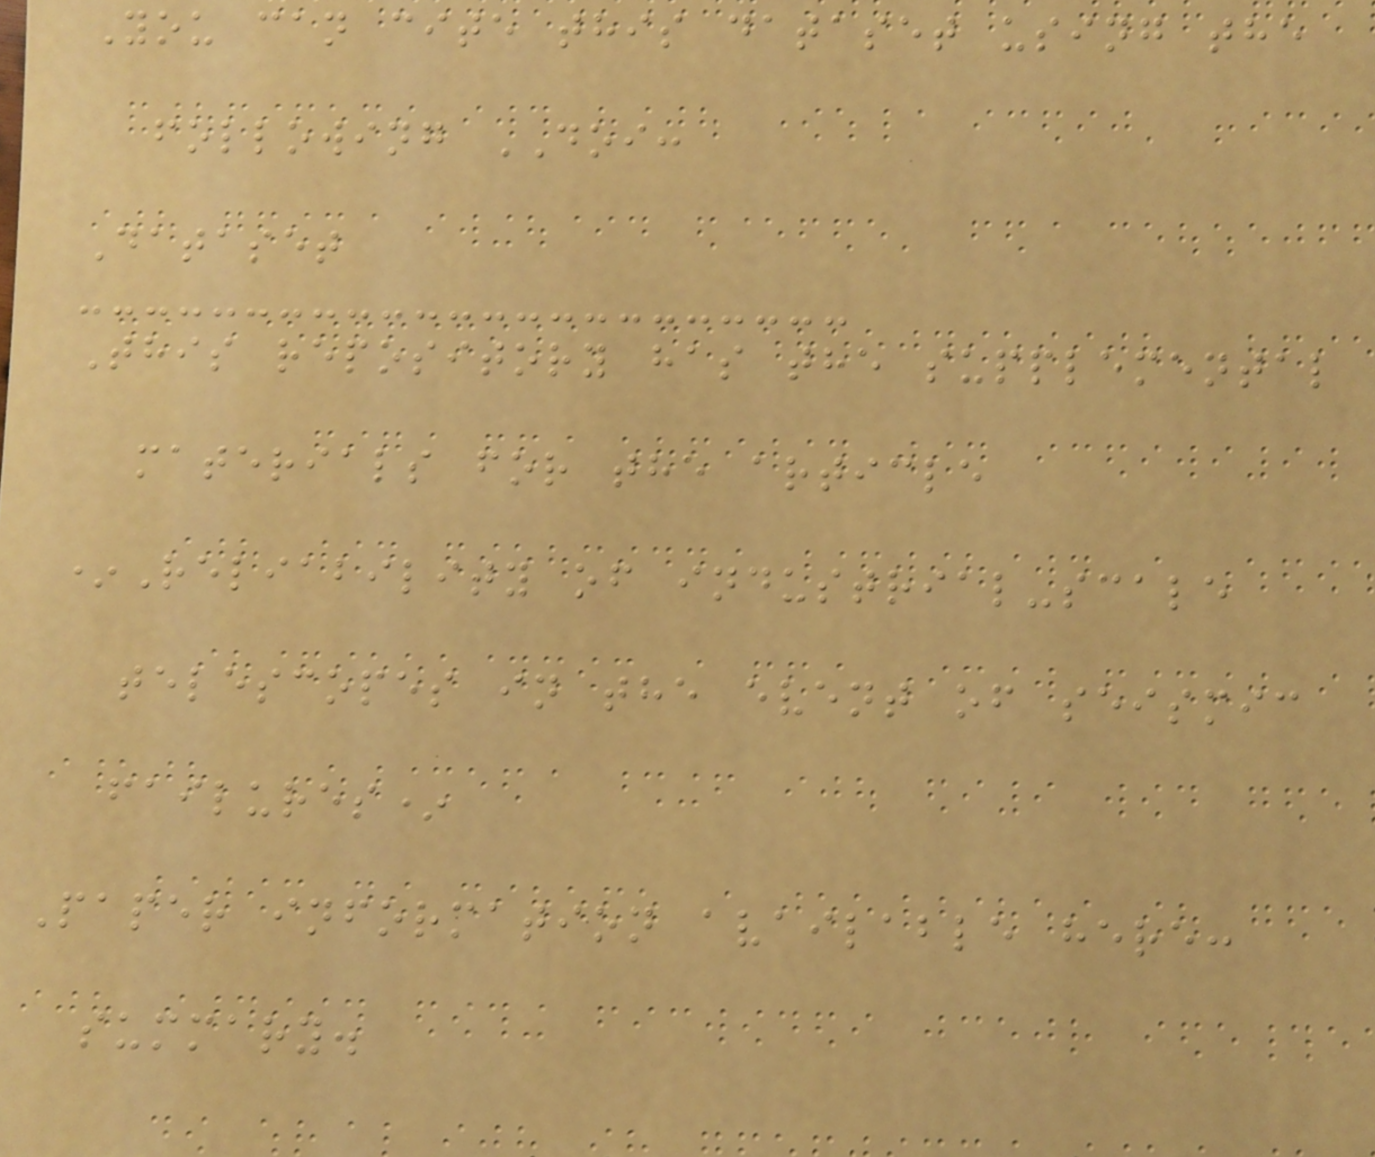You can cite this dataset using the
following DOI:
Dataset
This repository has the supplemental
materials for the article
*Reliability of industrial-scale
telescopes in the event of seismic
failures*
Paper information available here:
summary.
